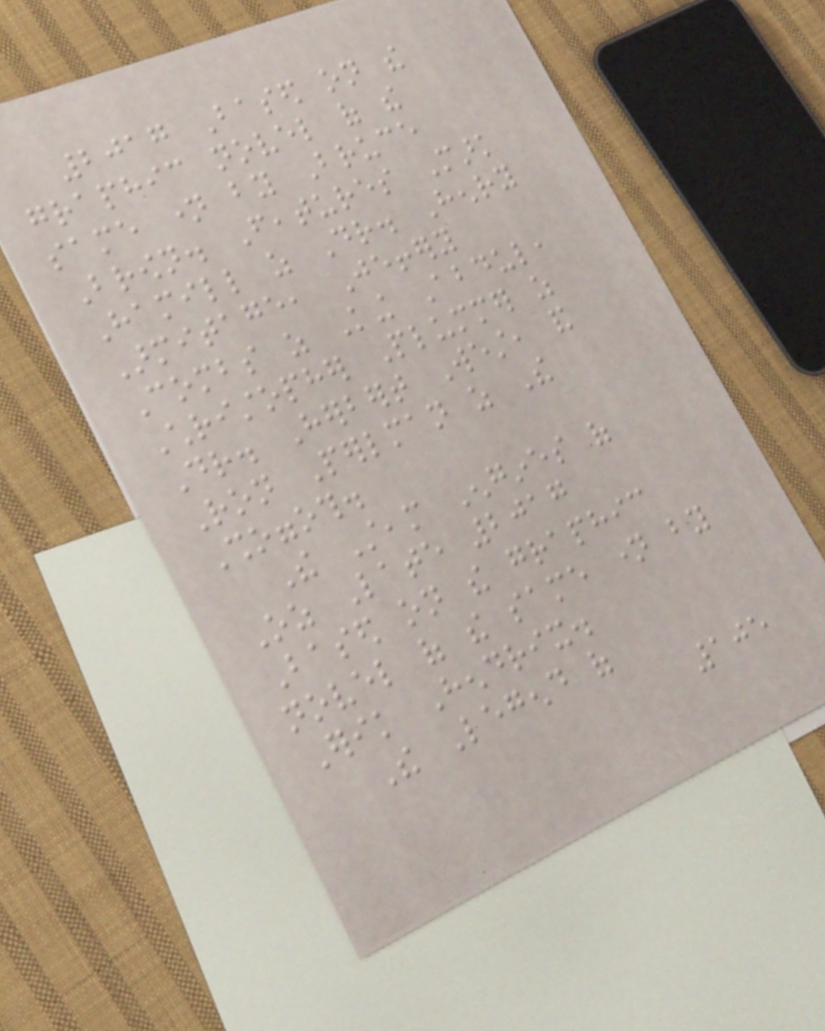2017 Based on the
graphic novel of the
same name by Bruce
Brown. Features Mark
Hamill as Dr. Henry
Armitage, Jeffery
Combs as King Abdul,
Christopher Plummer as
Dr. Herbert West, and
Ron Perlman as The
Shoggoth.
The Steam Engines of
Oz Late 2017
Based on the graphic
novel of the same name by
Erik Hendrix.
The Legend of
105
